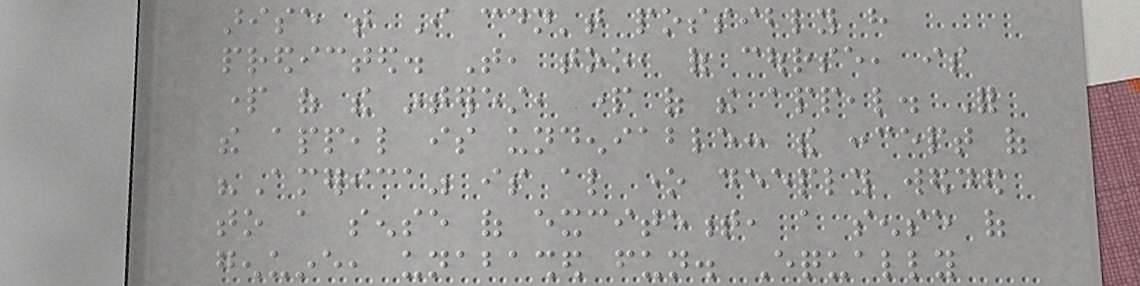arise that I couldn't possibly have
predicted. That, too, of course, is
part of the interest, part of the appeal. For
the appeal is undeniable: the concept of
"America" is also one deeply wedded
to a sense of excitement, a sense of
genuine, unabashed fun. Equally
